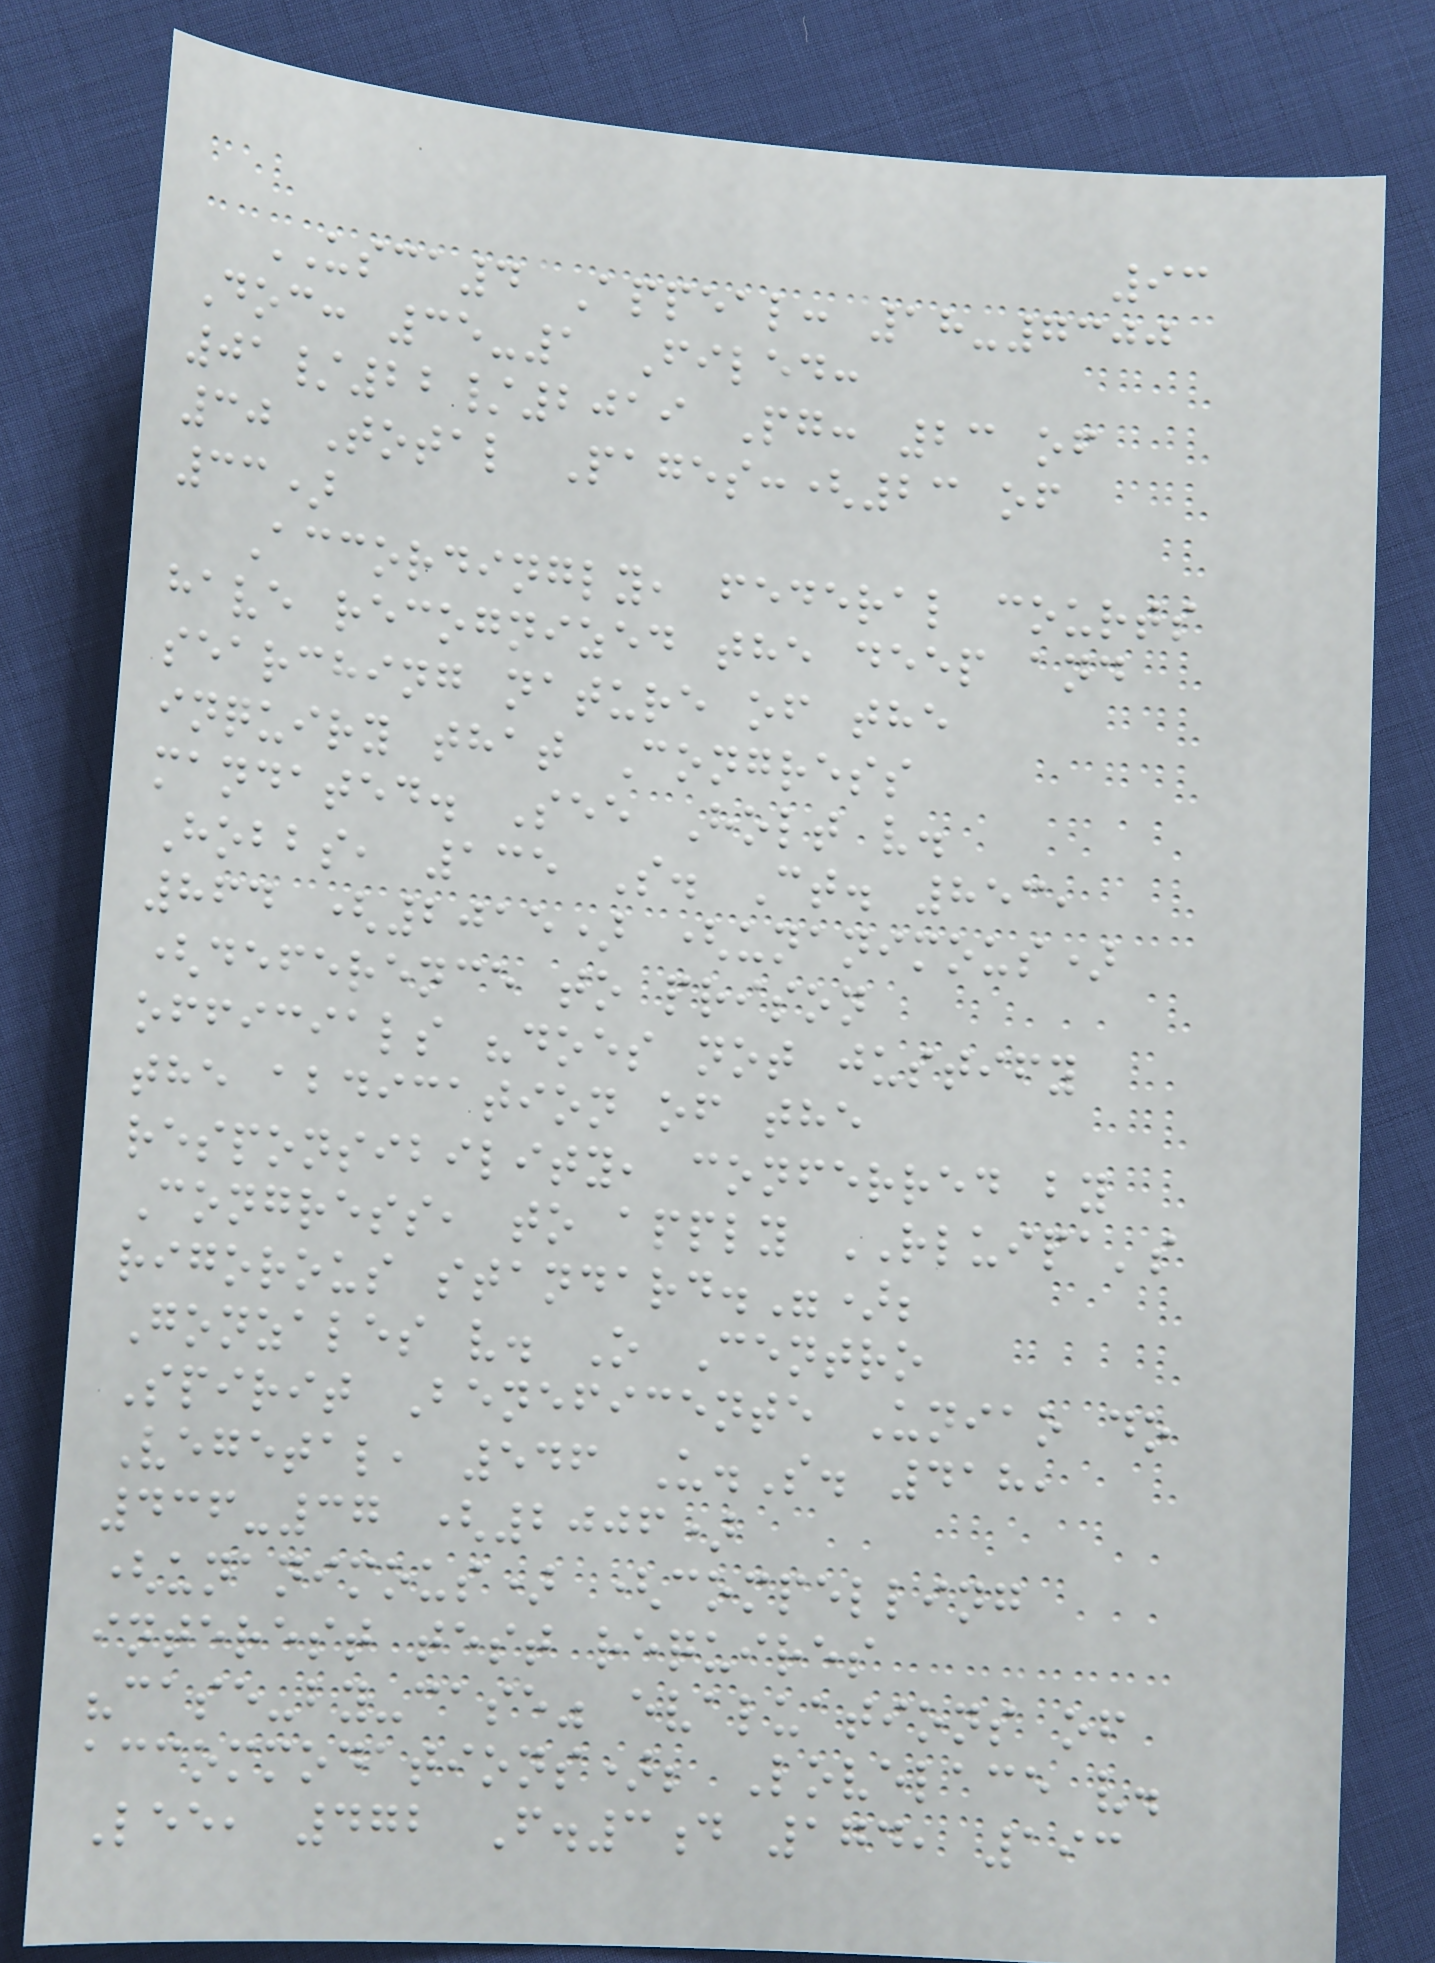93
USCA4 Appeal: 18-7300
Doc: 35-1 Filed:
01/22/2019 Pg: 23 of
30 Total Pages:(23 of
33)
Accordingly, federal courts
have recognized the deep and
searching nature of the
inquiry that Congress
mandated. See Holt v.
Hobbs, 135 S. Ct. 853,
864 (2015) (unanimous)
(deference to prison
officials "does not justify
the abdication of the
responsibility, conferred by
Congress, to apply RLUIPA's
rigorous standard.");
Gonzales v. O Centro
Spirit Beneficente Uniao do
Vegetal, 546 U.S. 418,
436-37 (2006)
(unanimous) (compelling
interest test requires
"case-by-case" evaluations of
accommodations); Lovelace v.
Lee, 472 F.3d 174, 193
